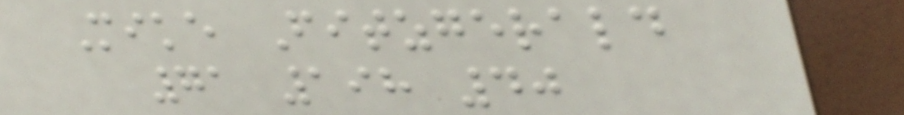Mike Fitzgerald
71 198 40
